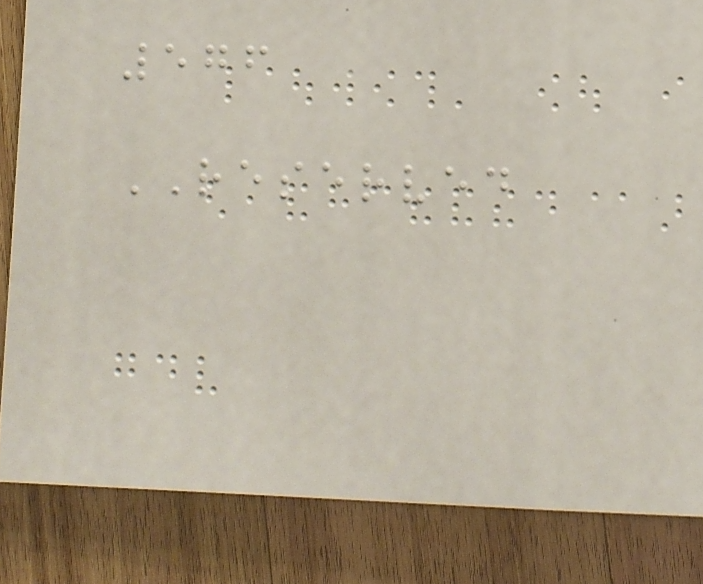576
RESERVED
